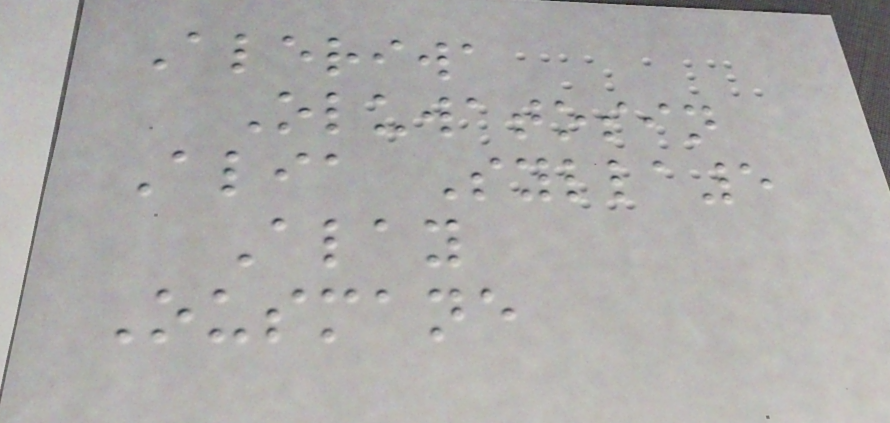Aleriwa
Oluwatosin
Alia Sylla5
Alay
Ousmane
